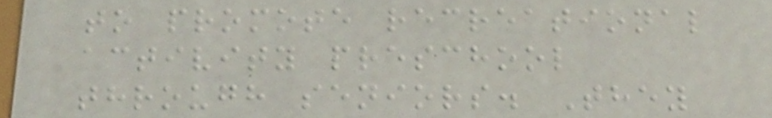to promote recreational
activity preschool
through seniors. They
